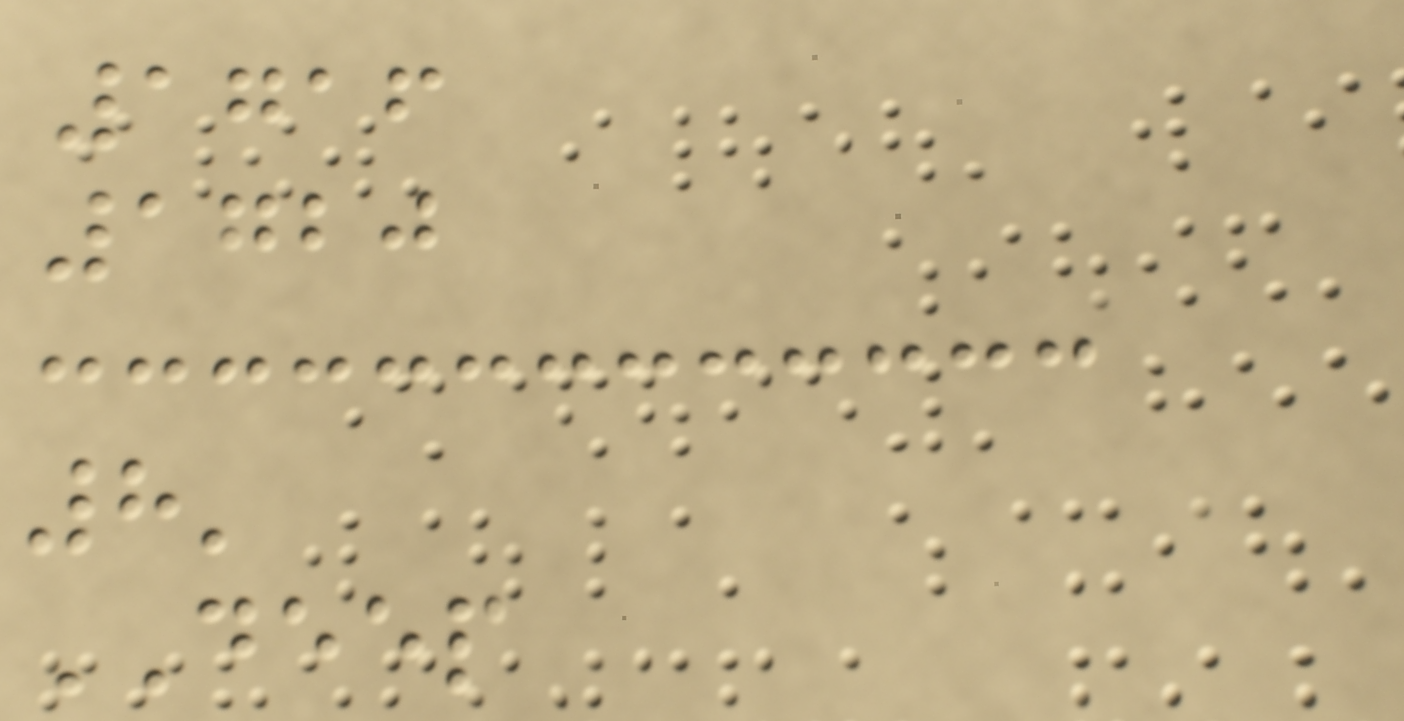1716
1720
8'
DEEP
